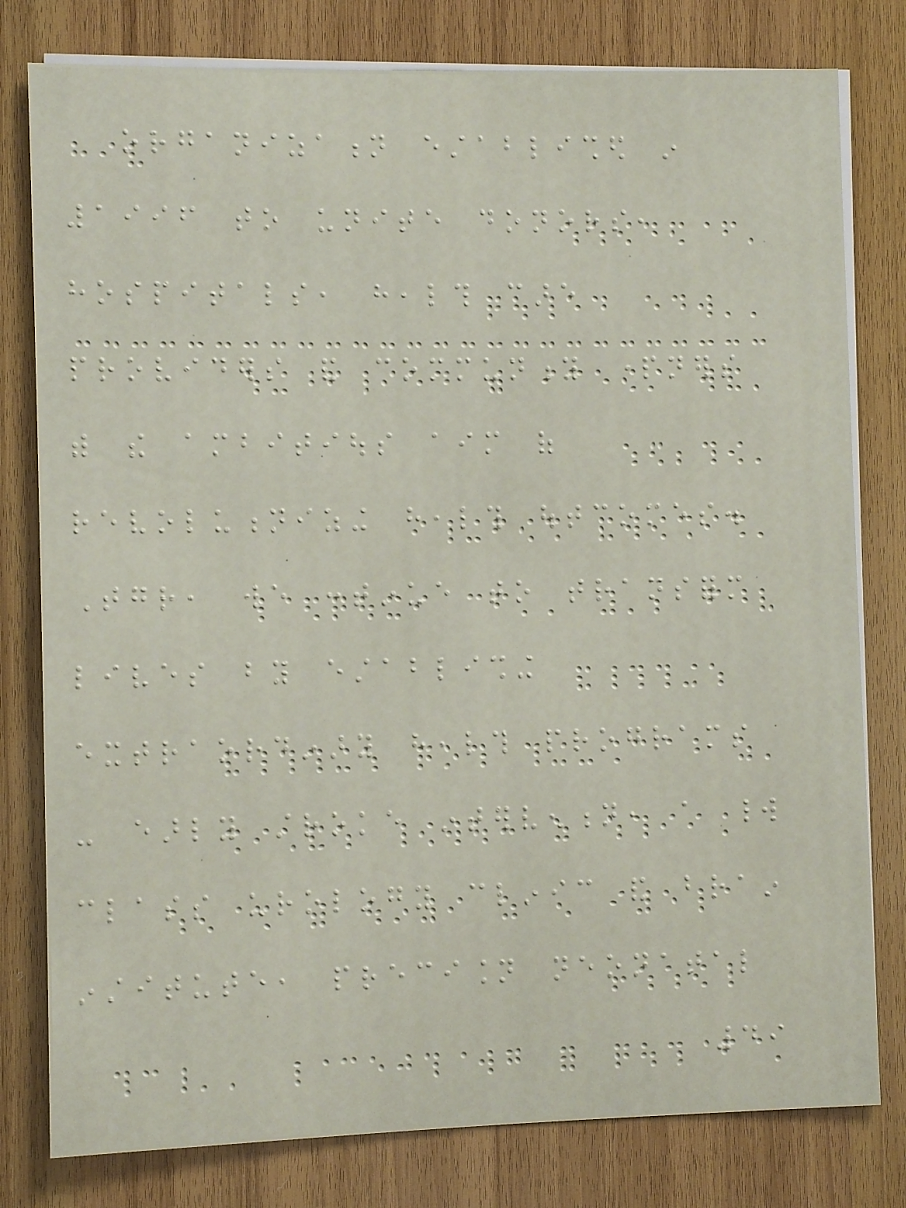organization established in
1996 to unite donors,
hospitals, health care
providers and community partners
with the ambitious aim of
revolutionizing health outcomes.
Together, we continue to transform
lives by establishing
extraordinary health programs
- early stroke intervention, a world
class urology clinic and brain
institute, precision neonatal
49
